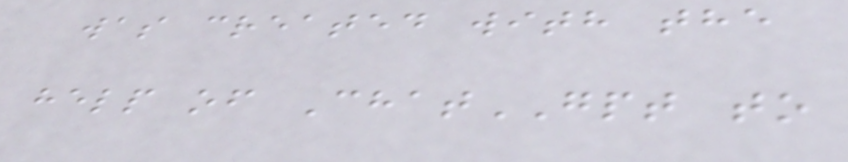was created with the
help of ChatGPT to
